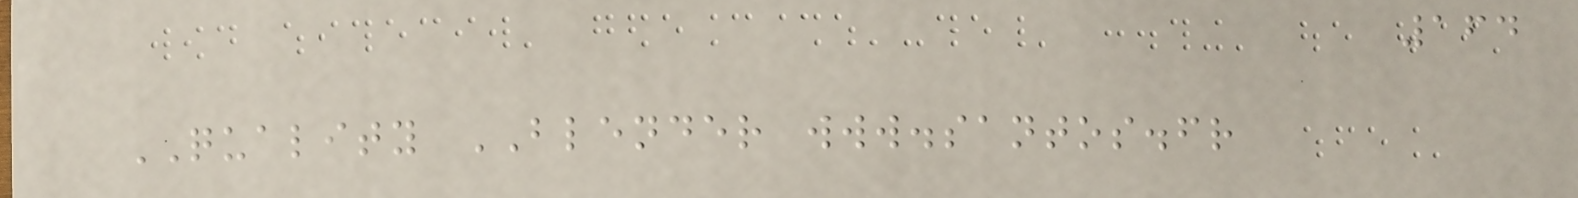164
QUALITY BLENDER www.santos.fr
